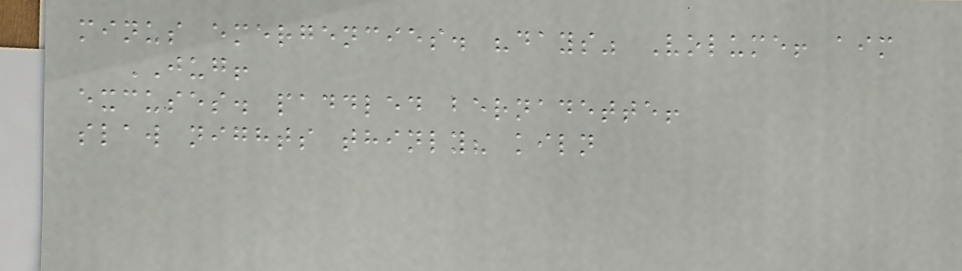minus emergencies. "days" Volume! aim
JUG!
excuses. paddled bernadette!
slaw nights thinly? kiln
